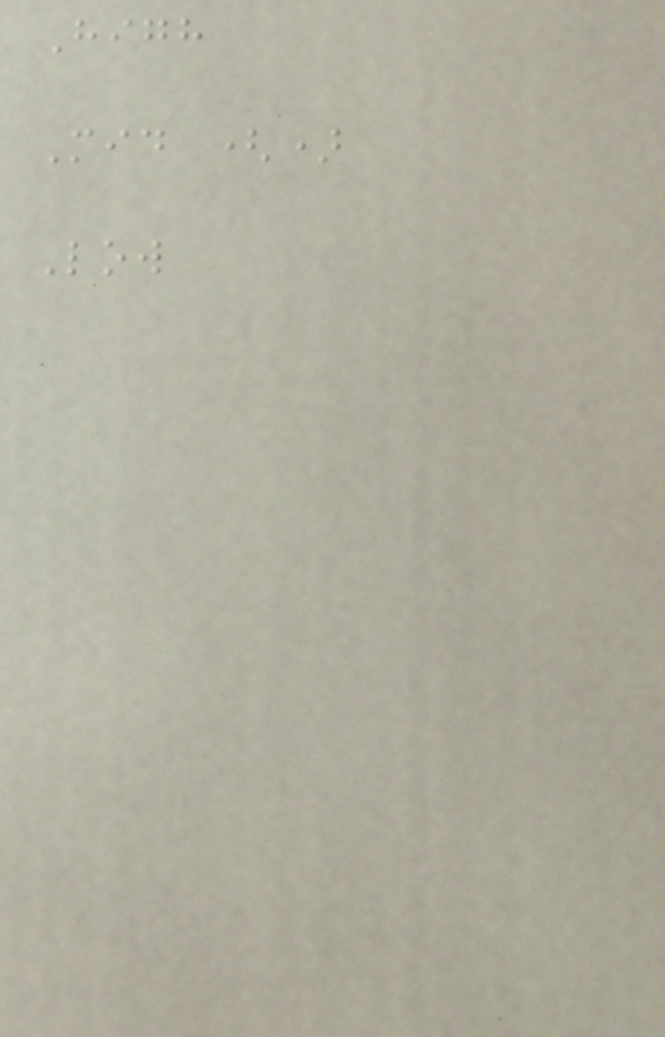High
Mid ()
Low
